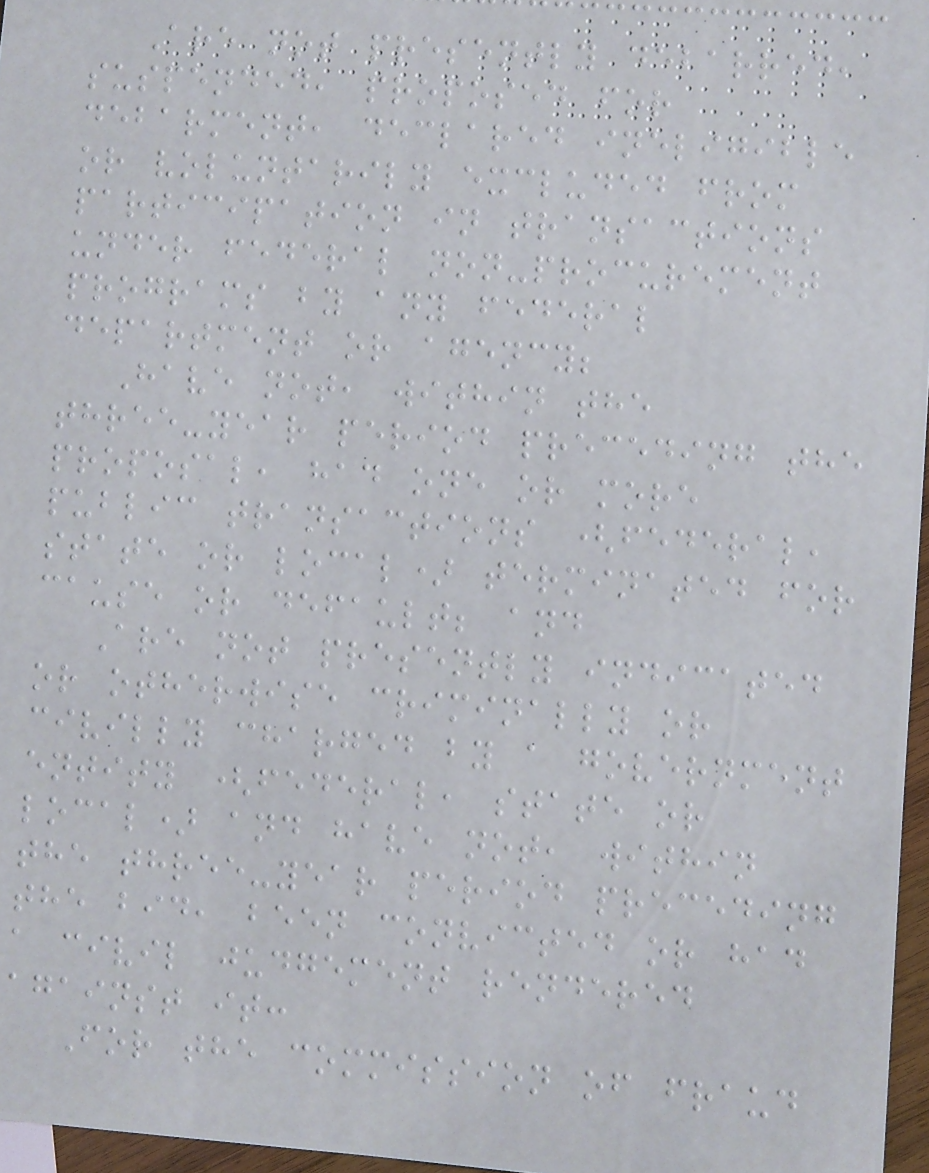Are not presently debarred,
suspended, proposed for
debarment, declared ineligible
or voluntarily excluded from
participation in transactions
under federal non-procurement
programs by any federal
department or agency;
Have not, within the
three-year period preceding the
proposal, had one or more
public transactions (federal,
state or local) terminated for
cause or default; and
Are not presently indicated
or otherwise criminally or
civilly charged by a government
entity (federal, state or
local) and have not, within
the three-year period preceding
the bid, been convicted or had
a civil judgement rendered
against it:
For the commission of fraud
